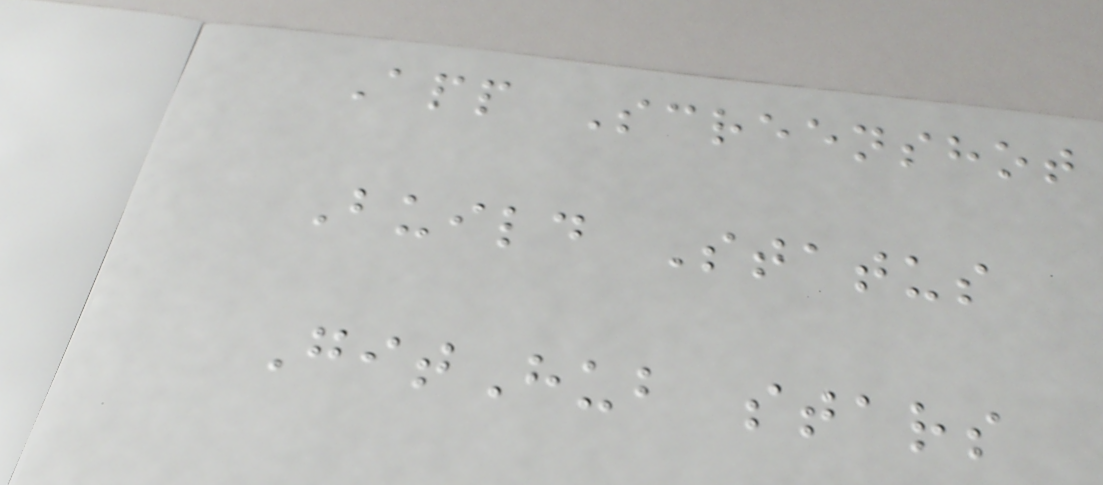App Screenshot
Build Status
GitHub stars
